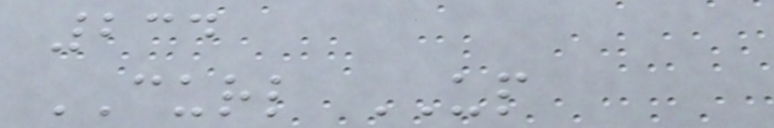234
CURL UP
